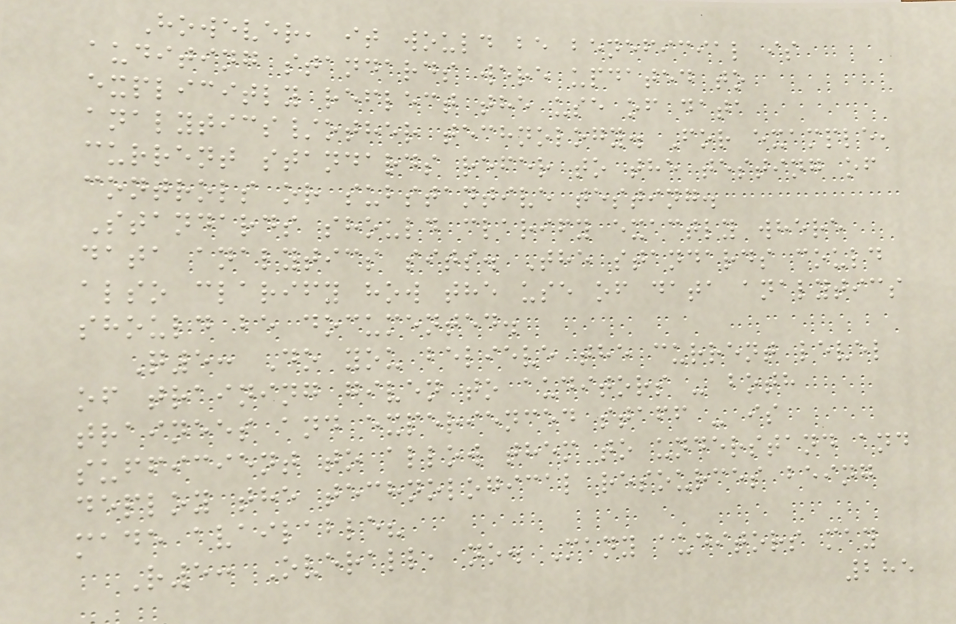However, it would be beneficial is
auditing standards were updated to
explicitly reflect the use of data
analytics/other technology. For example,
current standards refer to the testing of
controls or substantive testing.
Standards should clarify exactly where
data analytics sits. The standards could
also clarify how the use of data analytics
should be documented.
Q5: Do you believe the current level
of training given to auditors - both
trainees and experienced staff - is
sufficient to allow them to understand and
deploy the technological resources being
made available?
R5: Overall, no. Many auditors may
285
